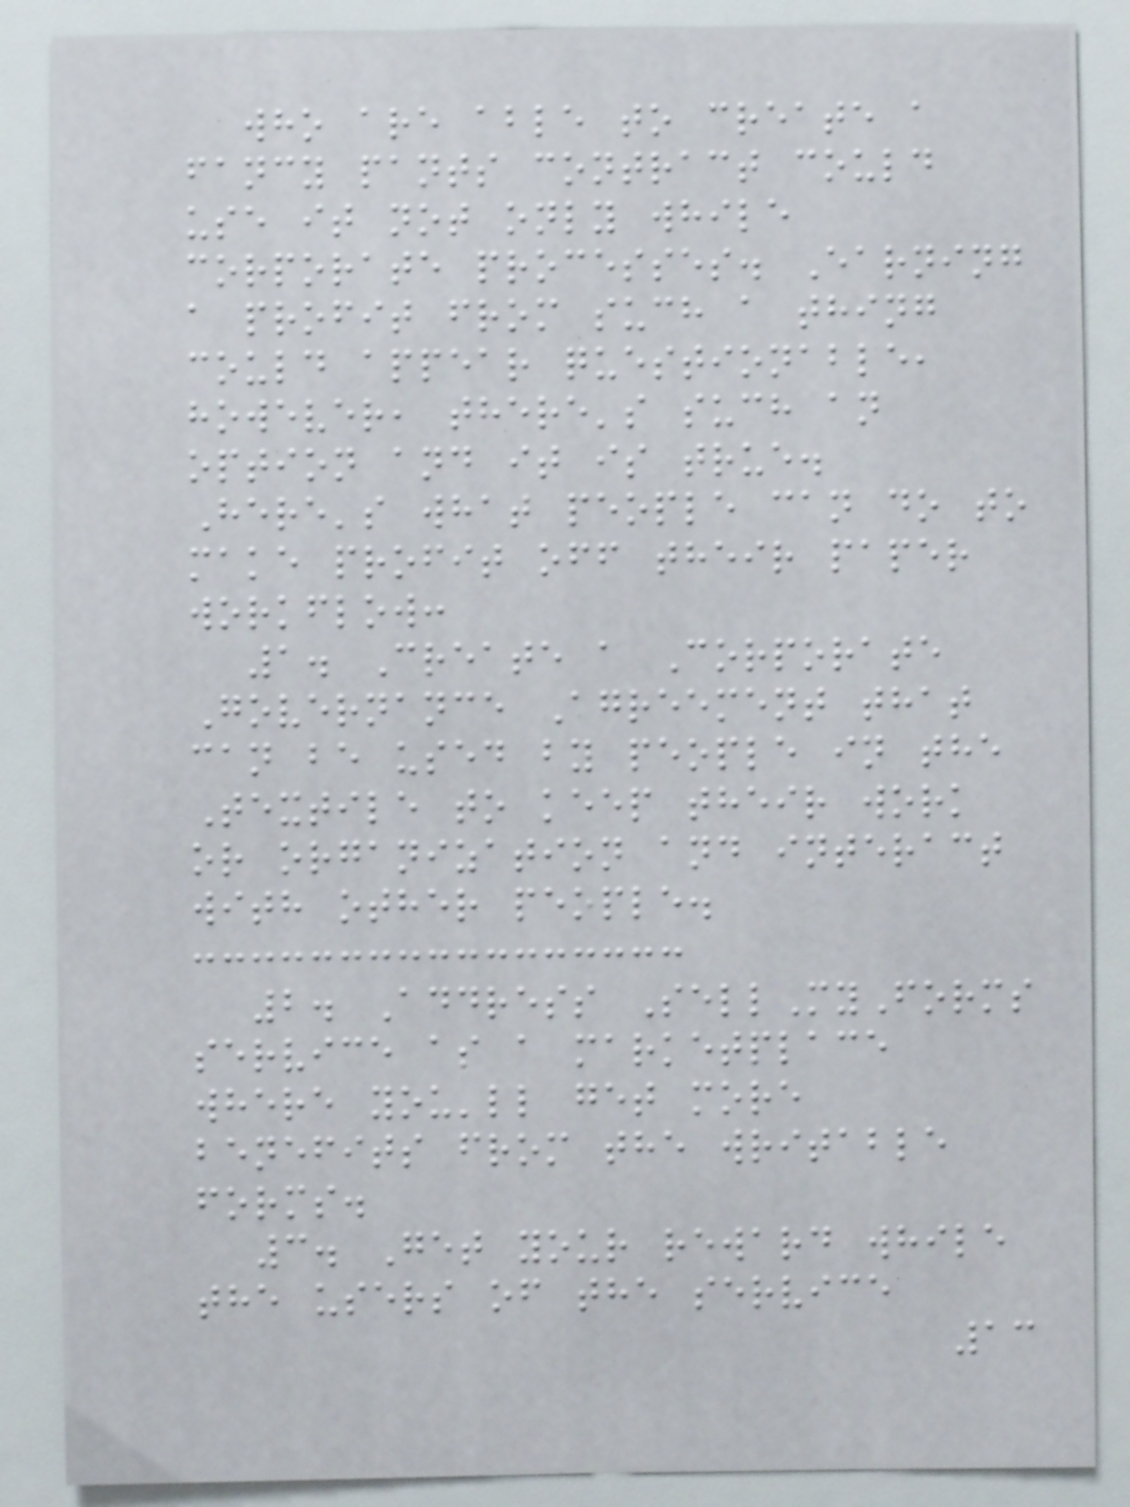who are able to create a
fancy pants contract could
use it not only while
corporate processes. Earning
a profit from such a thing
could appear questionable,
however, there's such an
option and it is true.
Here's what people can do to
make profit off their paper
workflow:
1. Create a Corporate
Governance Agreement that
can be used by people in the
Textile to keep their work
or organization and interact
with other people.
2. Address SellMyForms
service as a marketplace
where you'll get more
benefits from the writable
forms.
3. Get your reward while
the users of the service
13
